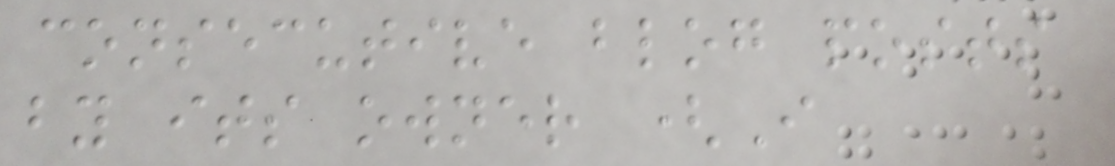consecutive blog posts
by its owner (I
